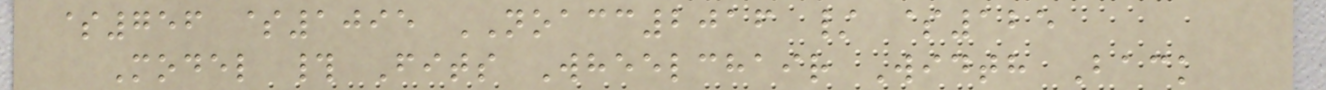$756 $1095 NOACC2016 / $125
Model # Fits Wheelchair Width Back
